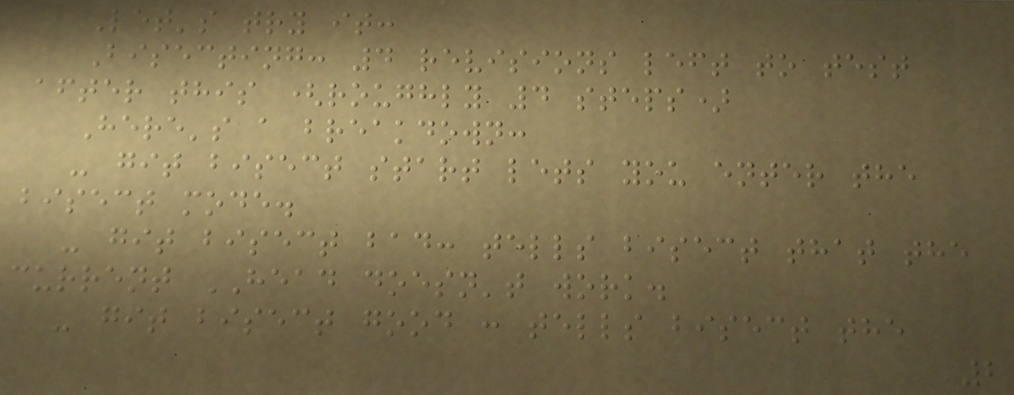Let's try it:
Bisecting: 4 revisions left to test
after this (roughly 4 steps)
Here's a breakdown:
- git bisect start lets you enter the
bisect mode.
- git bisect bad: tells bisect that the
current HEAD doesn't work.
- git bisect good : tells bisect the
2
